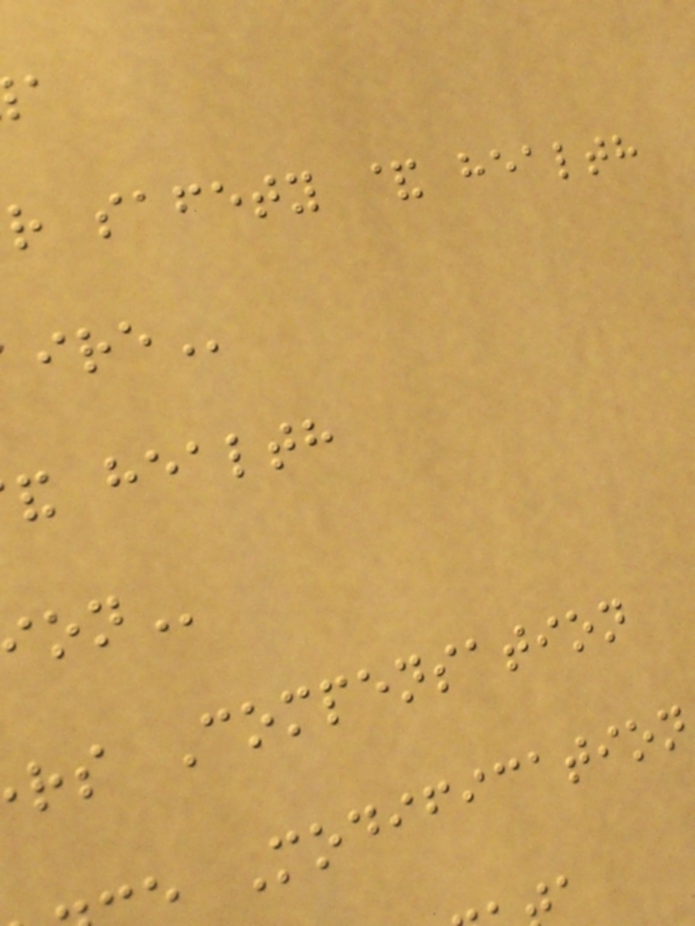r safety & health
health
rs Compensation
Modification
